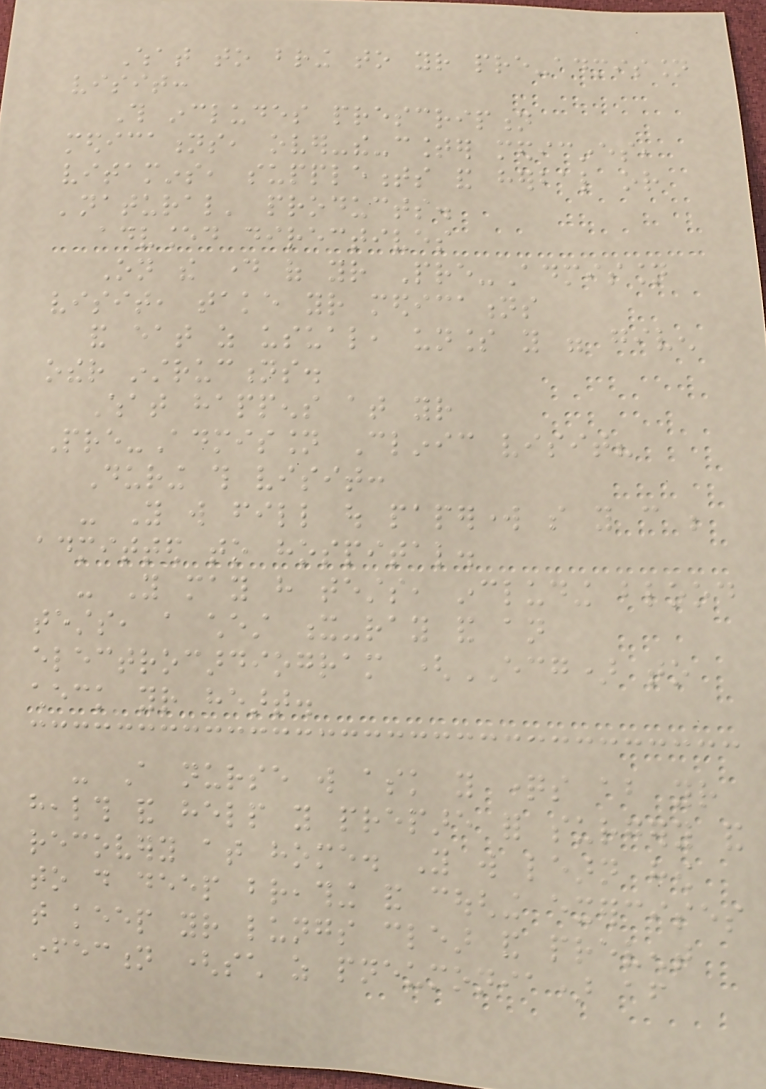What to bring to your pre-admission
visit:
This includes prescription
medications, over-the-counter medicines,
vitamins, supplements and herbal or
'natural' products.
advanced directives
On the day of your Pre-Admission
visit, take your medications
and eat as usual, unless you were given
other instructions.
What happens at your
Pre-Admission Clinic visit?
During this visit:
- You will fill out paperwork so you can be
admitted to hospital.
- You may have tests, including blood
tests, a chest x-ray and an
electrocardiogram (ECG) to
check your heart.
- A nurse will ask you questions about your
health and help you prepare for surgery and
recovery at home. You will learn how
to do deep breathing and coughing exercises
that keep your lungs clear and prevent
infection (such as pneumonia) after
